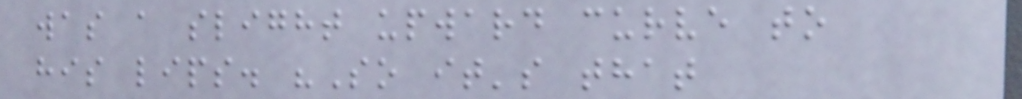was a slight upward curve to
his lips. "So it's that
